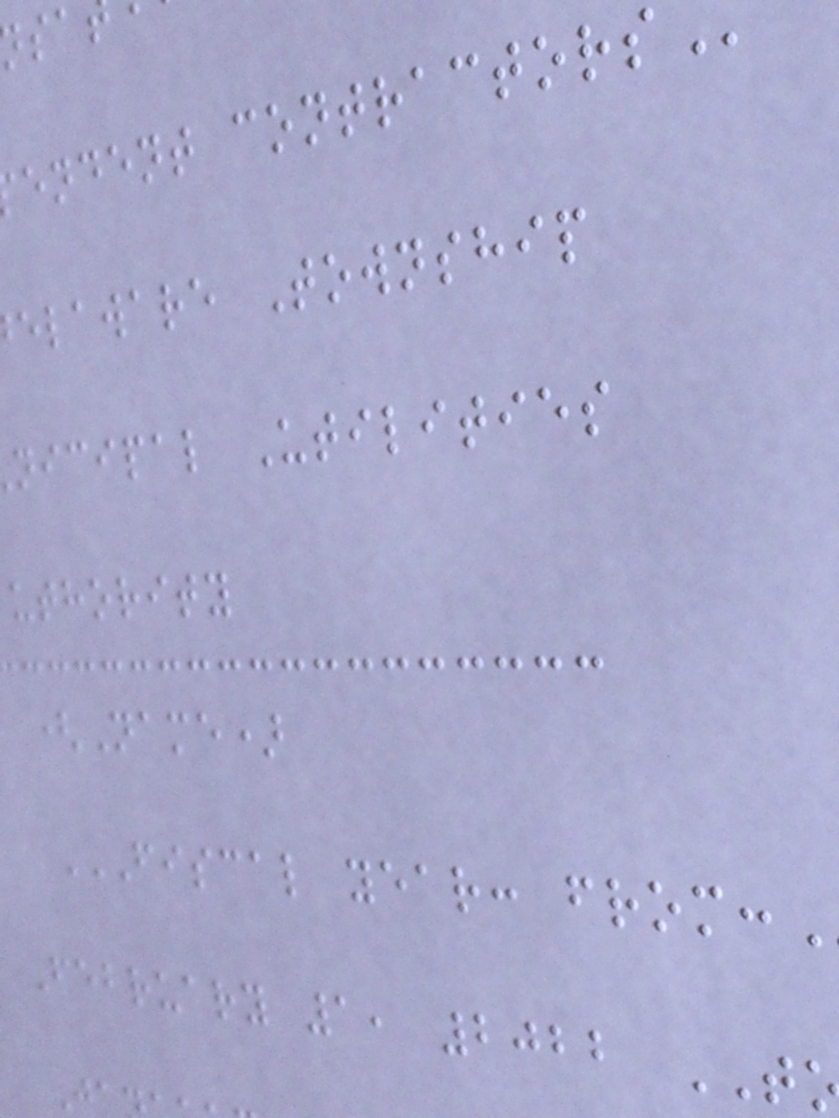elaware Township
nicipal Utilities
uthority
(Name)
February 1, 2022
